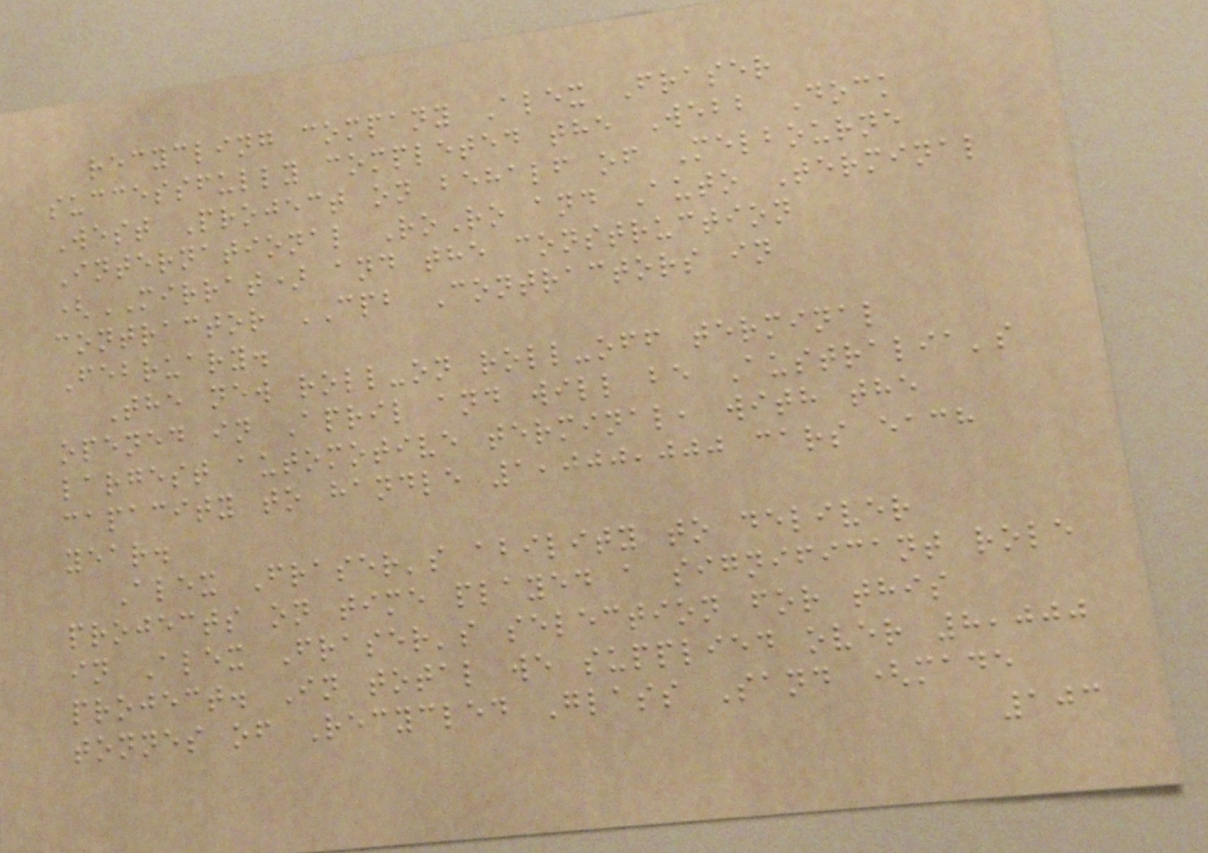recycling company Alex Fraser
successfully completed the Webb Dock
West Project on behalf of Melbourne
International RoRo and Auto Terminal
(MIRRAT) and the construction
contractor CPB Contractors in
February.
The new roll-on roll-off terminal
opened in April and will be Australia's
largest automotive terminal, with the
capacity to handle 1,000,000 cars each
year.
Alex Fraser's ability to deliver
projects on time played a significant role
in Alex Fraser's selection for this
project. In total we supplied over 8,000
tonnes of Recycled Glass Sand (made
103
